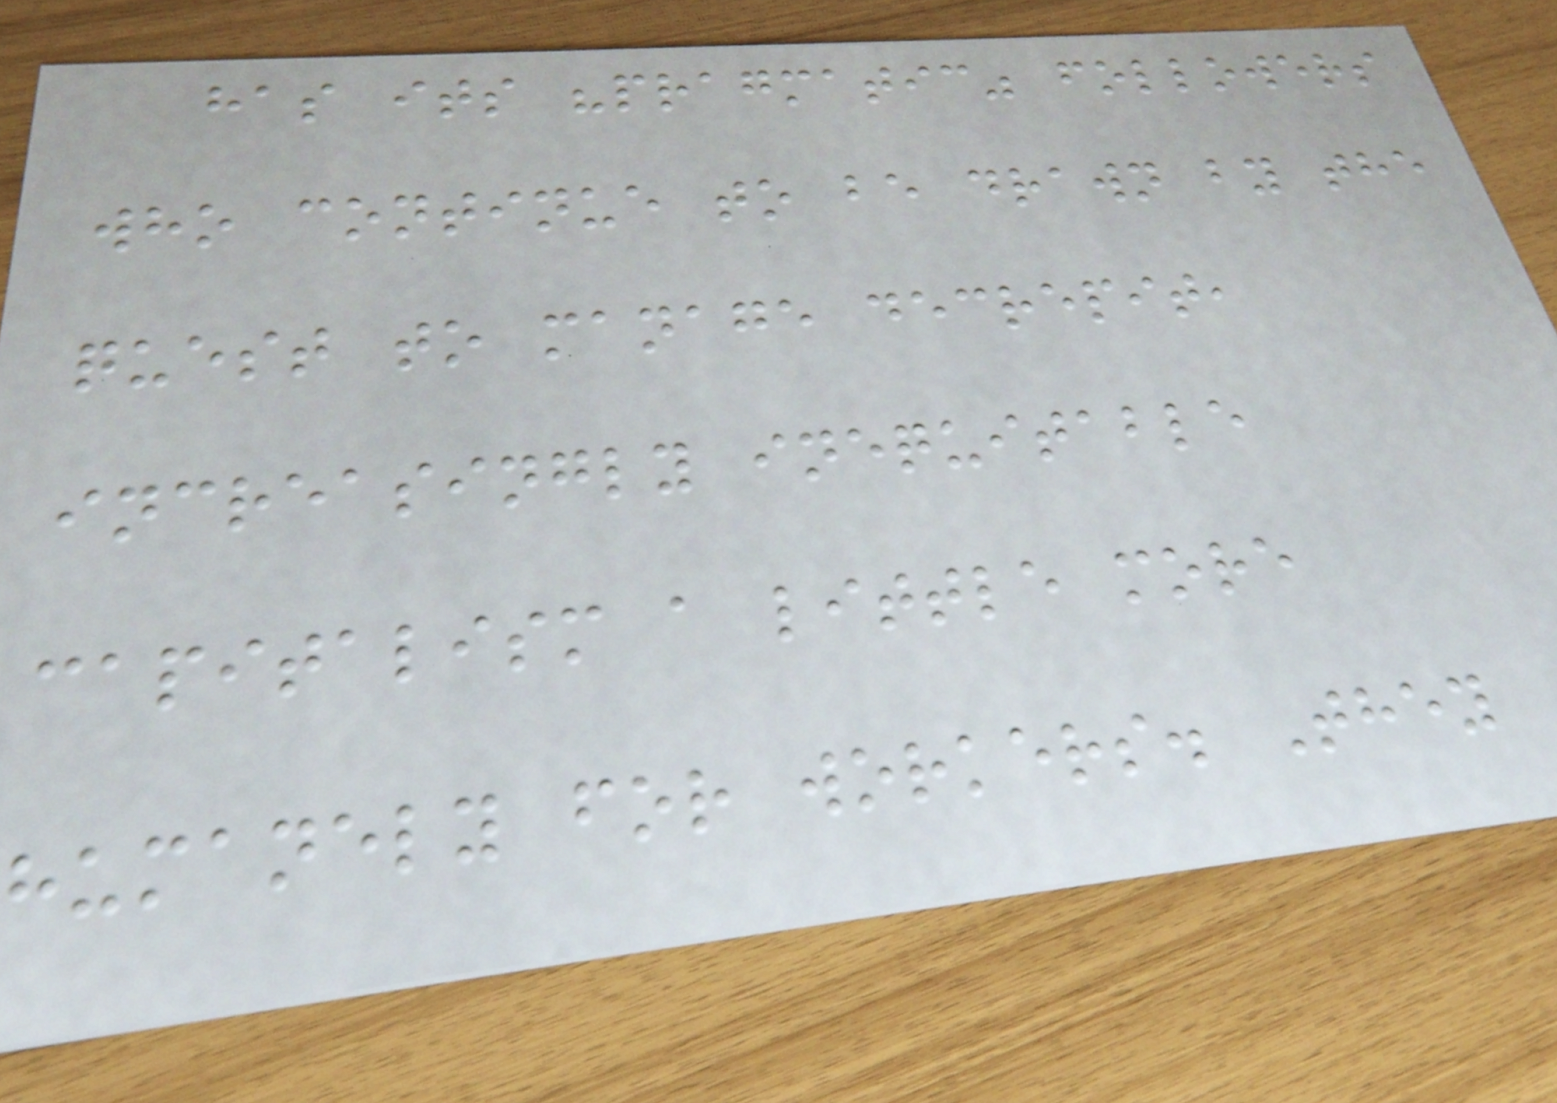has its "pragmatic" followers
who continue to be drawn by the
quest to manage decrepit,
increasingly inequitable
capitalism a little more
humanely for workers. They
